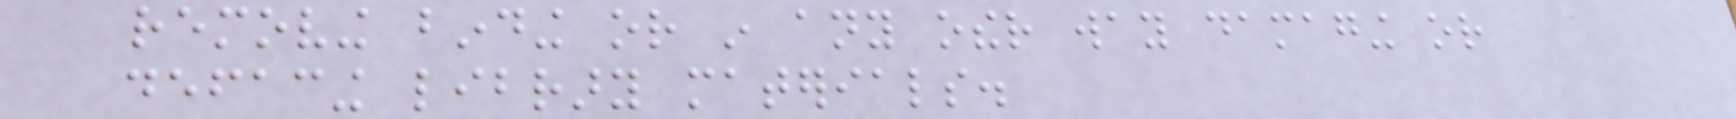removing binding or in any other way damaging or
defacing library materials.
